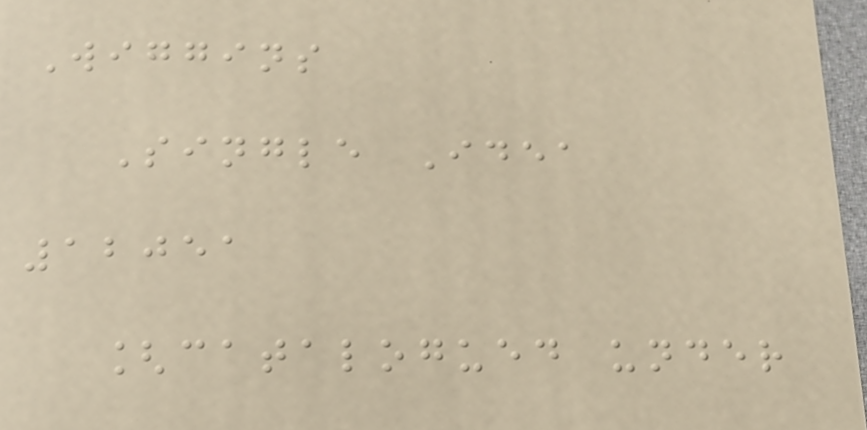Wiggins
Single Idea
12051
[catalogued under
